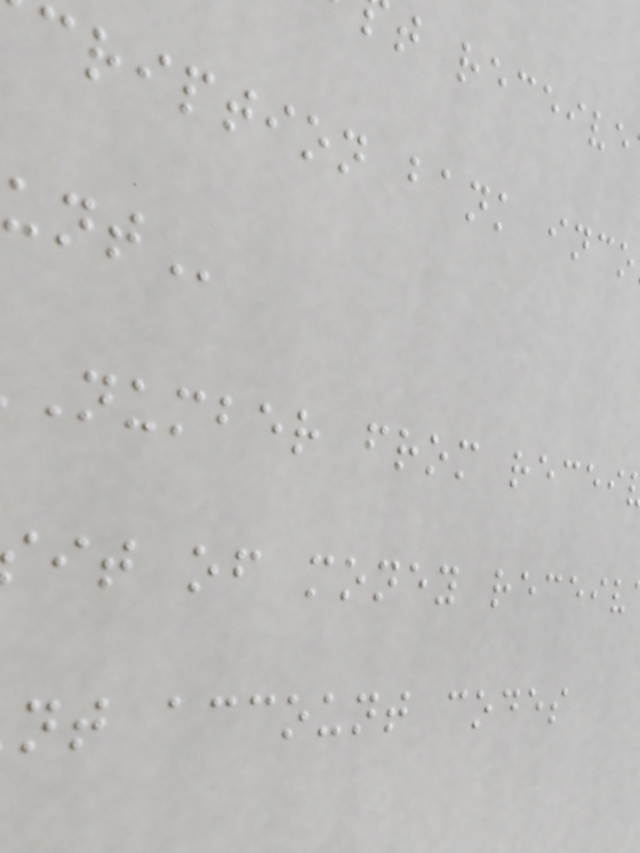cription bank
number from
it of money
nt account codes
